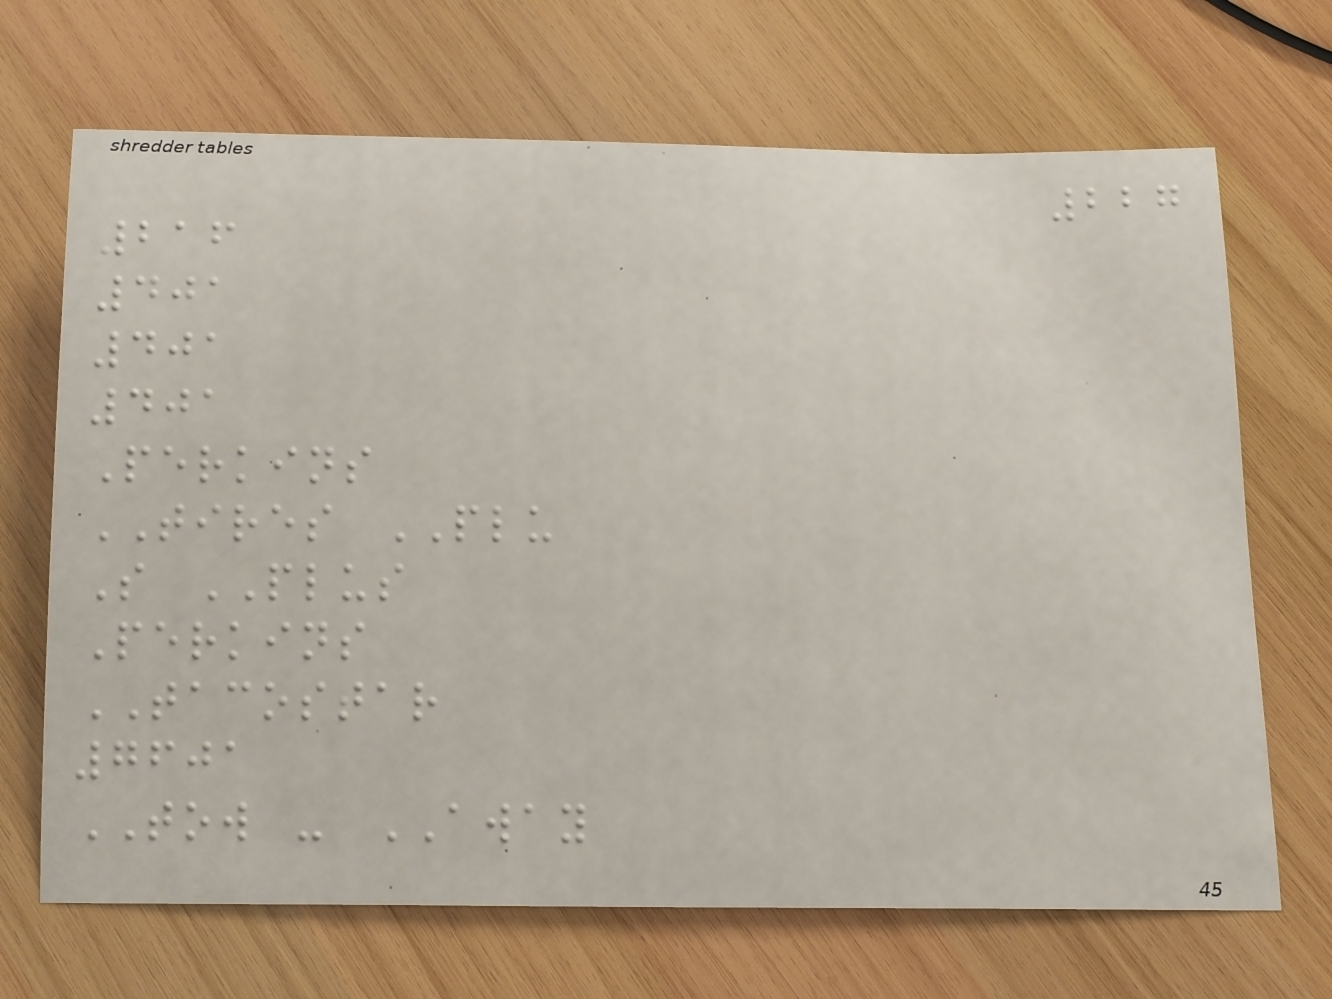227
216
401
401
401
Perkins
TIRES PLU
S PLUS
Perkins
TACOSTAR
7601
TOW - AWAY
